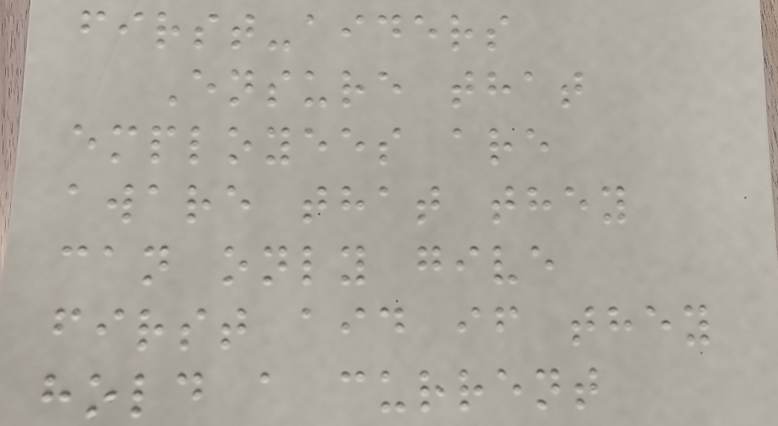first-aiders
Ensure that
employees are
aware that they
can only give
first aid if they
hold a current
